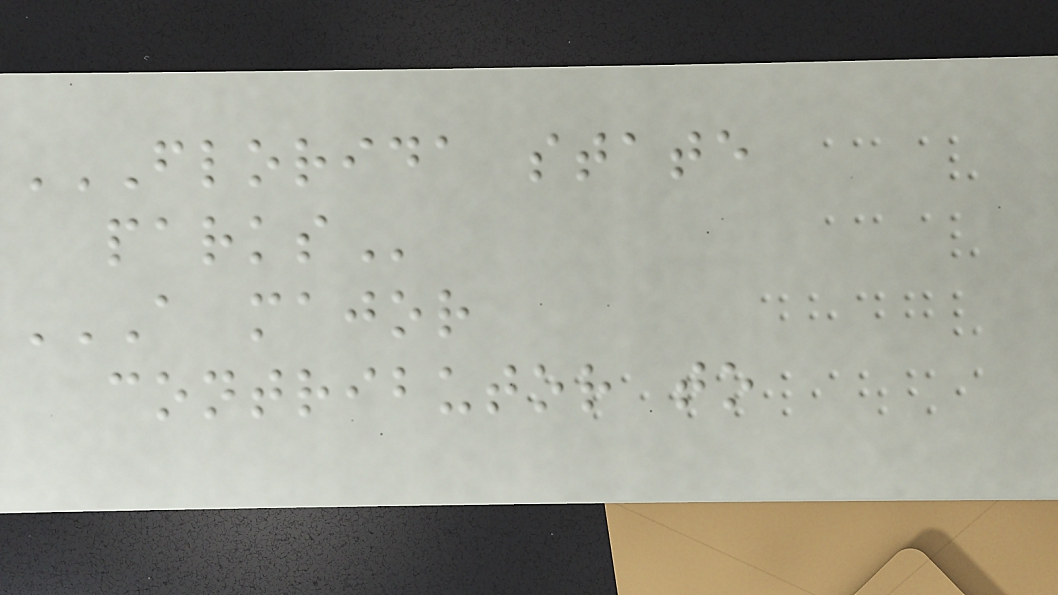FLORIDA STATE
PARKS
A MAJOR
CONTRIBUTOR TO
